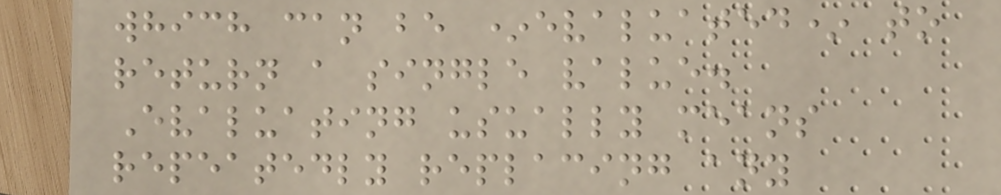which can be *evaluated* to
return a single value.
Evaluating usually means
repeatedly replacing any
